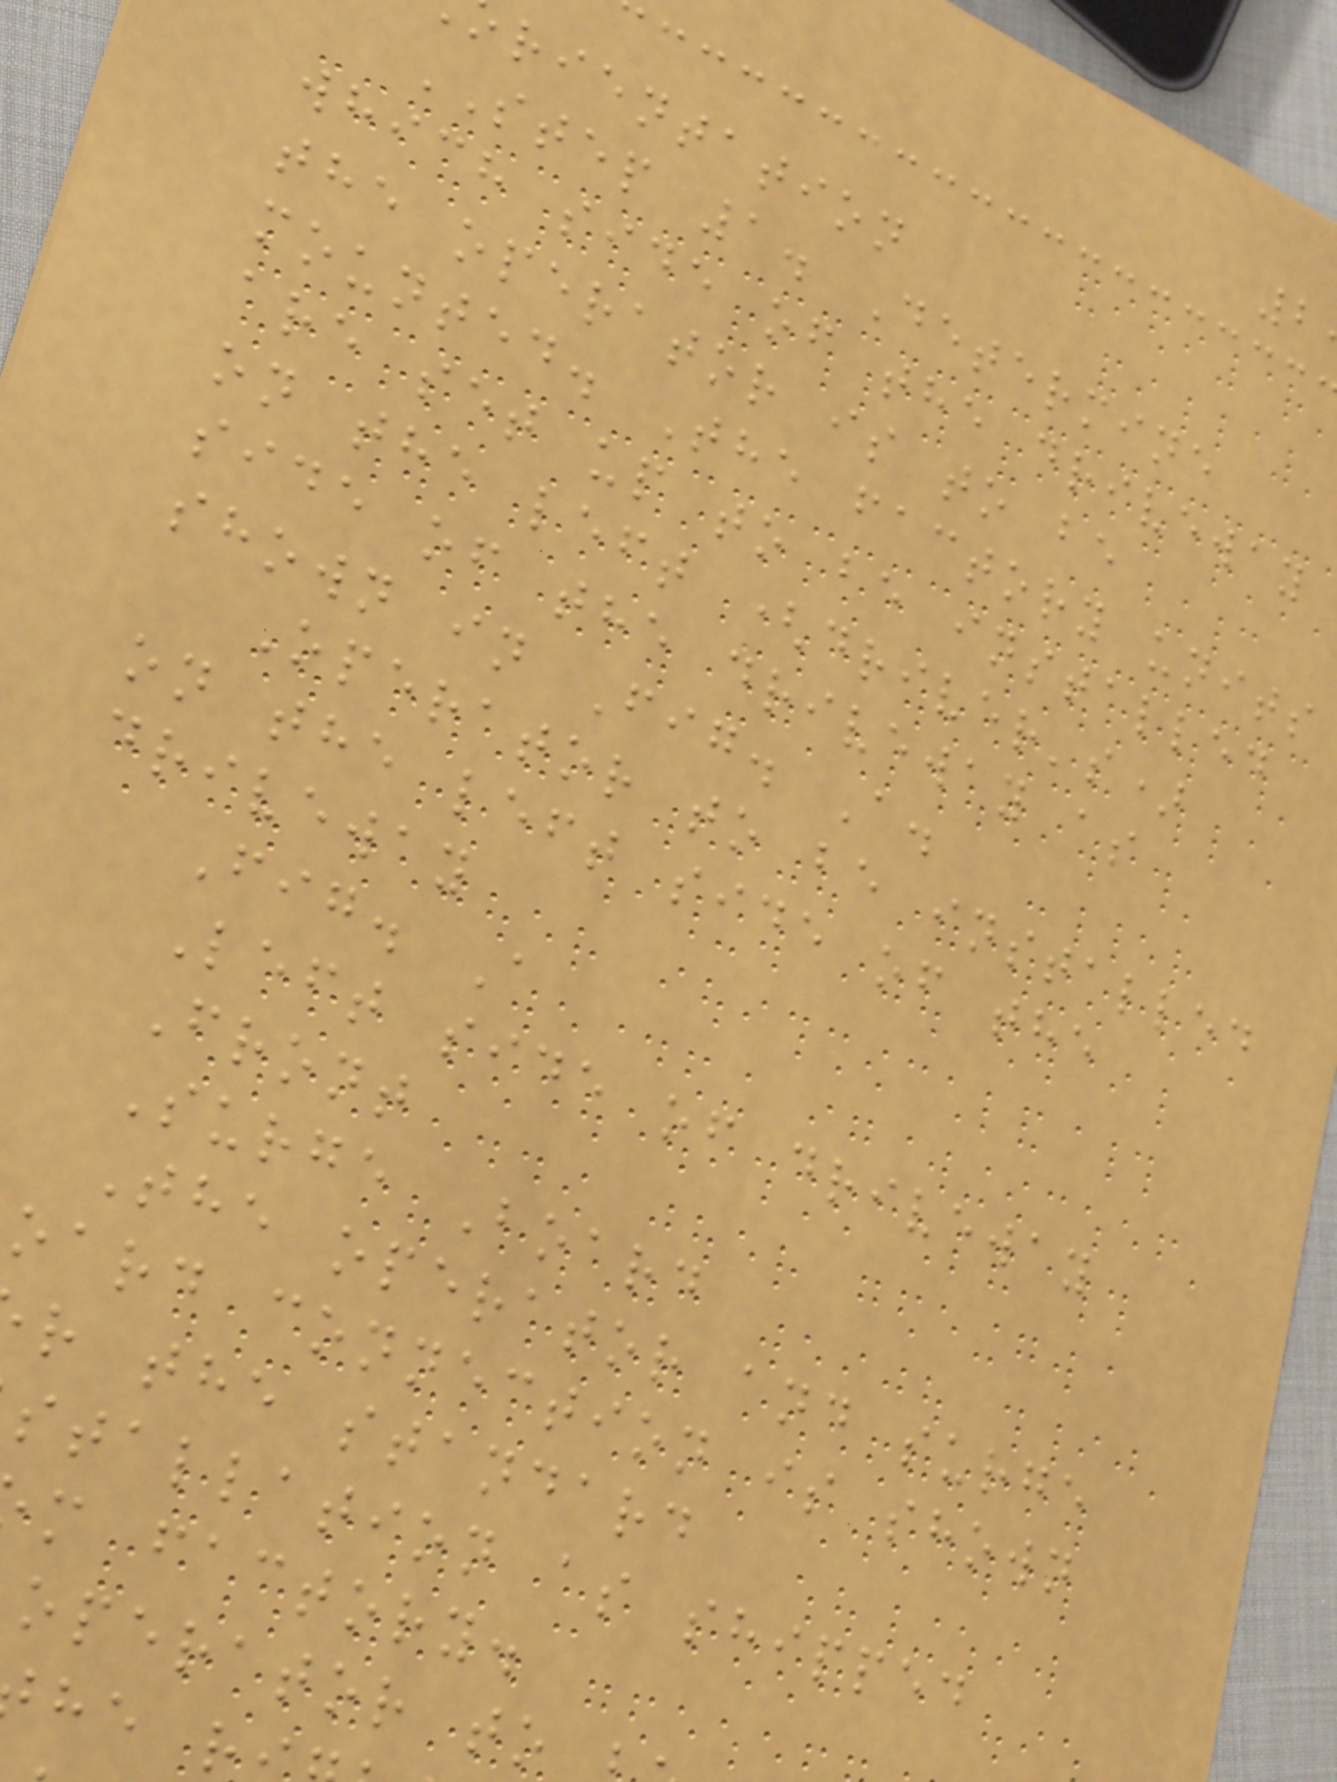rientation
STEP 1. Determine
which side of the driveway
the operator is to be
mounted. The factory units
are set up to be installed
on the left (driver's)
side of the driveway as
shown in Fig. A.
Operator to be installed
on the left side of the
driveway
Fig. A
Left side of driveway
Front
Surge Board
The operator and surge
oard connection is shown
r the standard
stallation as shipped
m factory.
operator to
